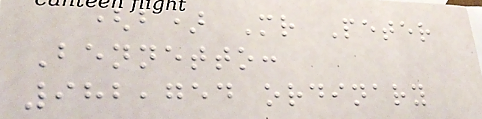(b) Mr Peter
Bennetto:
982,754 ordinary
